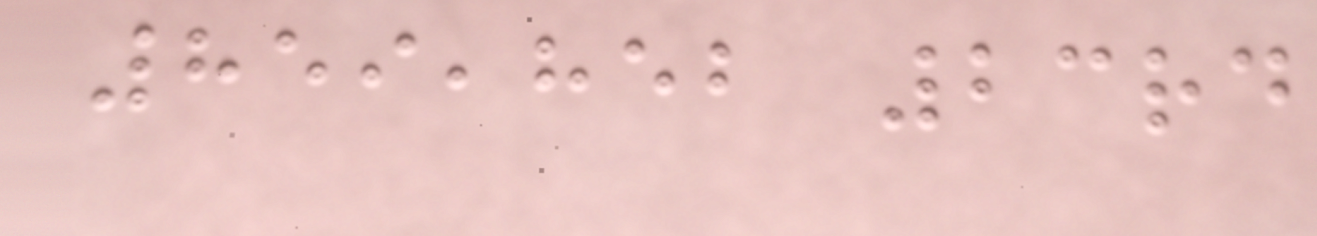859,852 23rd
